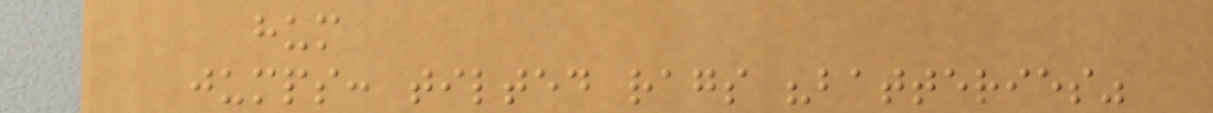hum
jumps: tilted rags "batteries"
